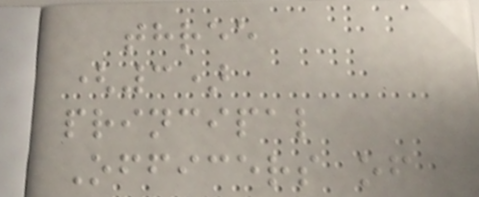three
(3)
principal
Officers of
